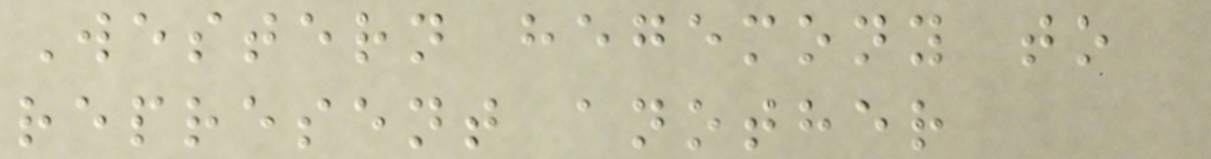Western hegemony to
represent another
